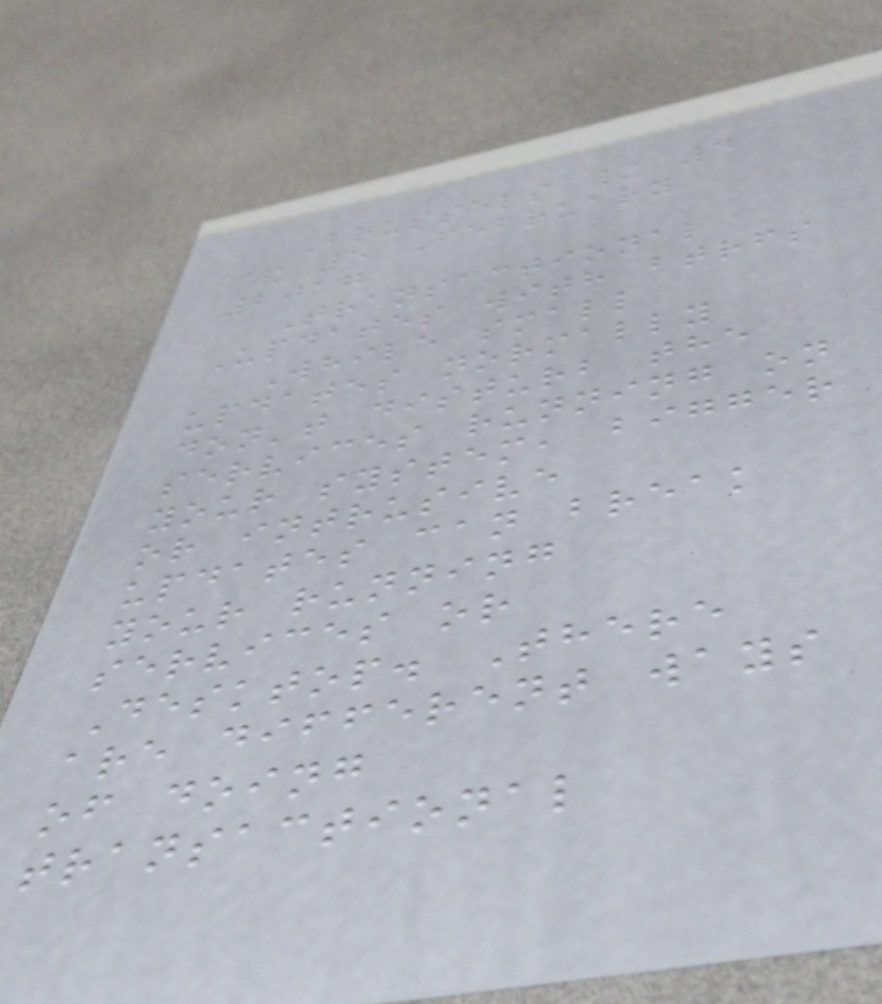Brussels / 4
& 5 February
2017
Transactional
Updates with btrfs
While small
updates normally
don't disturb the
services running on
your system, bigger
or intrusive
updates can break
your running
services or
Desktop. There
are different ways
of doing
transactional
